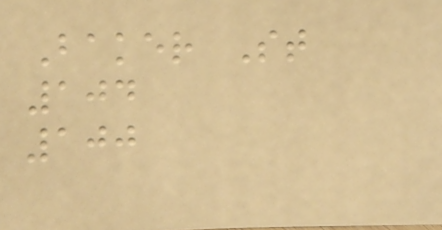Baker St
104
100
